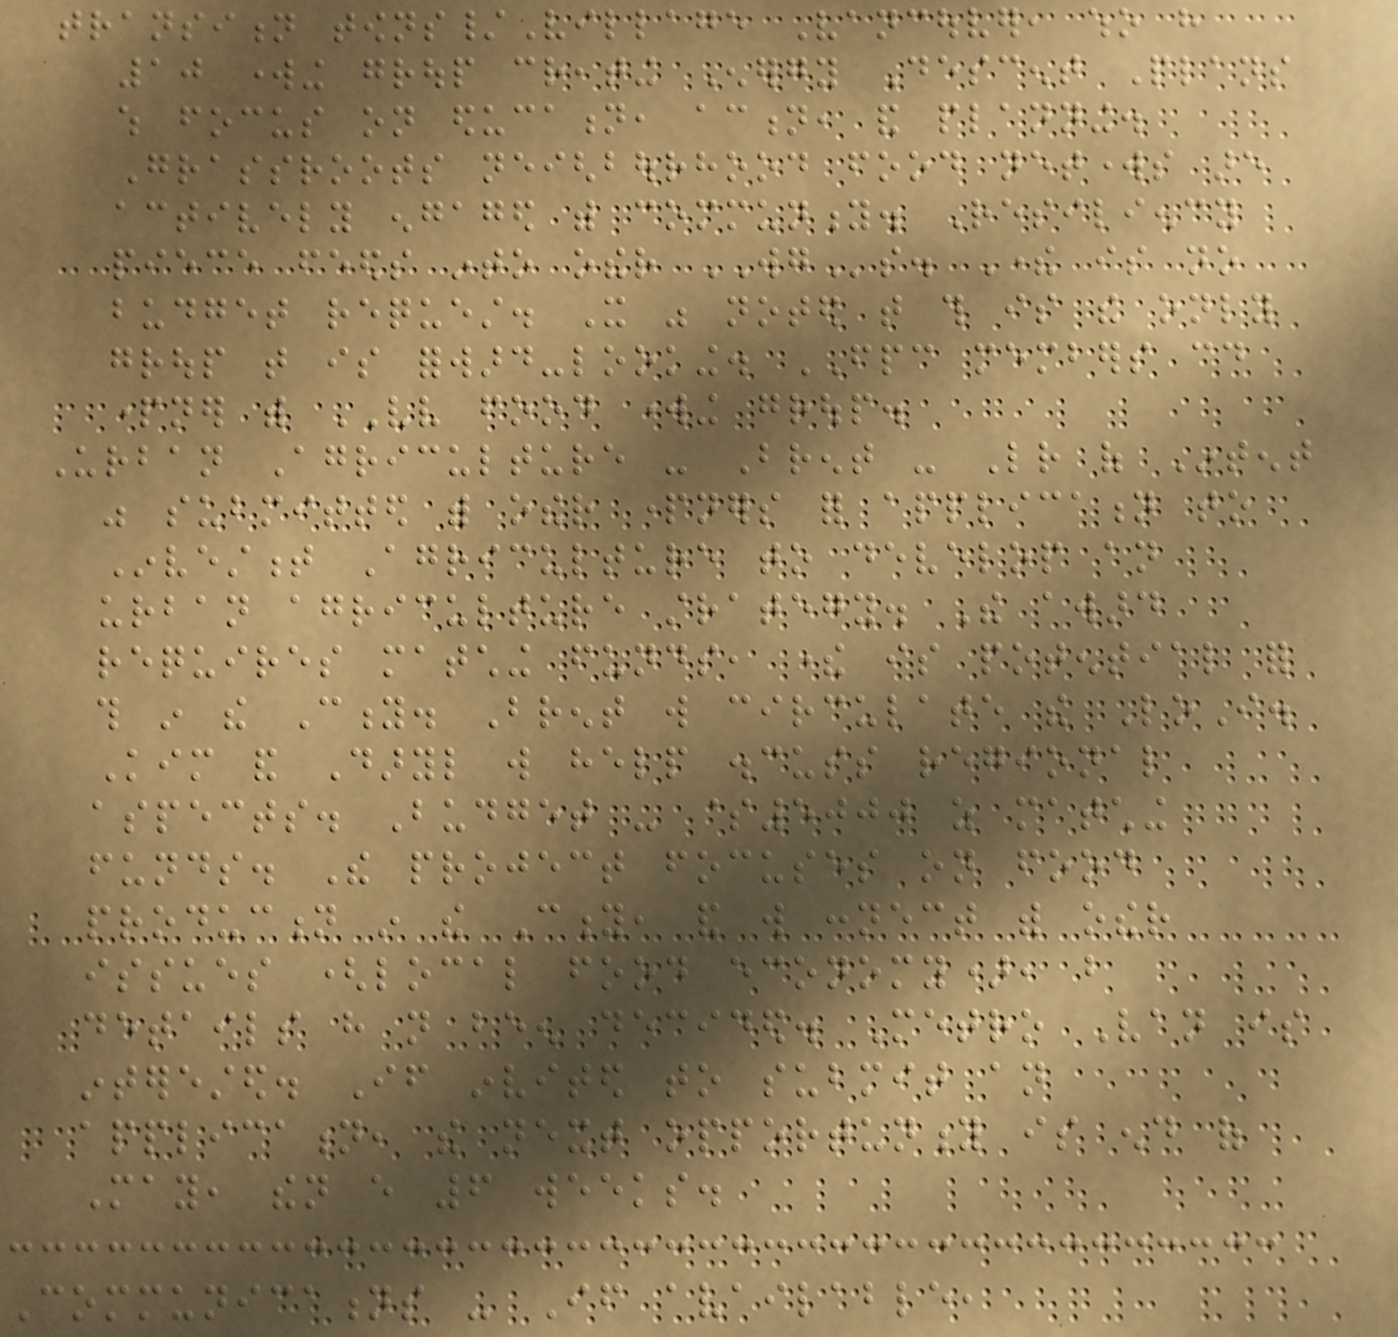transition towns/Village Vancouver, who have
10 working group creating Energy Descent Plans
which focus on education, action, and planning.
Grassroots neighbourhood food networks are
actively engaged with community. Resiliency
piece feeds into other WGs. There is no
budget request. It was noted that this is the only
group that is forward-looking. FPC members could
partner with VV food working group.
Urban Agriculture - Brent - Letter of Intent
was submitted with other partners for application to
Investment Agriculture to develop an
urban agriculture strategy. The award
requires matching funds, there is potential for
this in the City. Brent will circulate the LoI.
Kim and Daryl will help discuss regional
aspects. Budget - $5000 as matching
funds. The project focuses on food
production in the City, and will connect with other
issues (local food economy), but
details have not been decided. Metro Van is
interested. If invited to submit an
application, the next opportunity is end of
May, then every 6 weeks.
Communications - If available,
